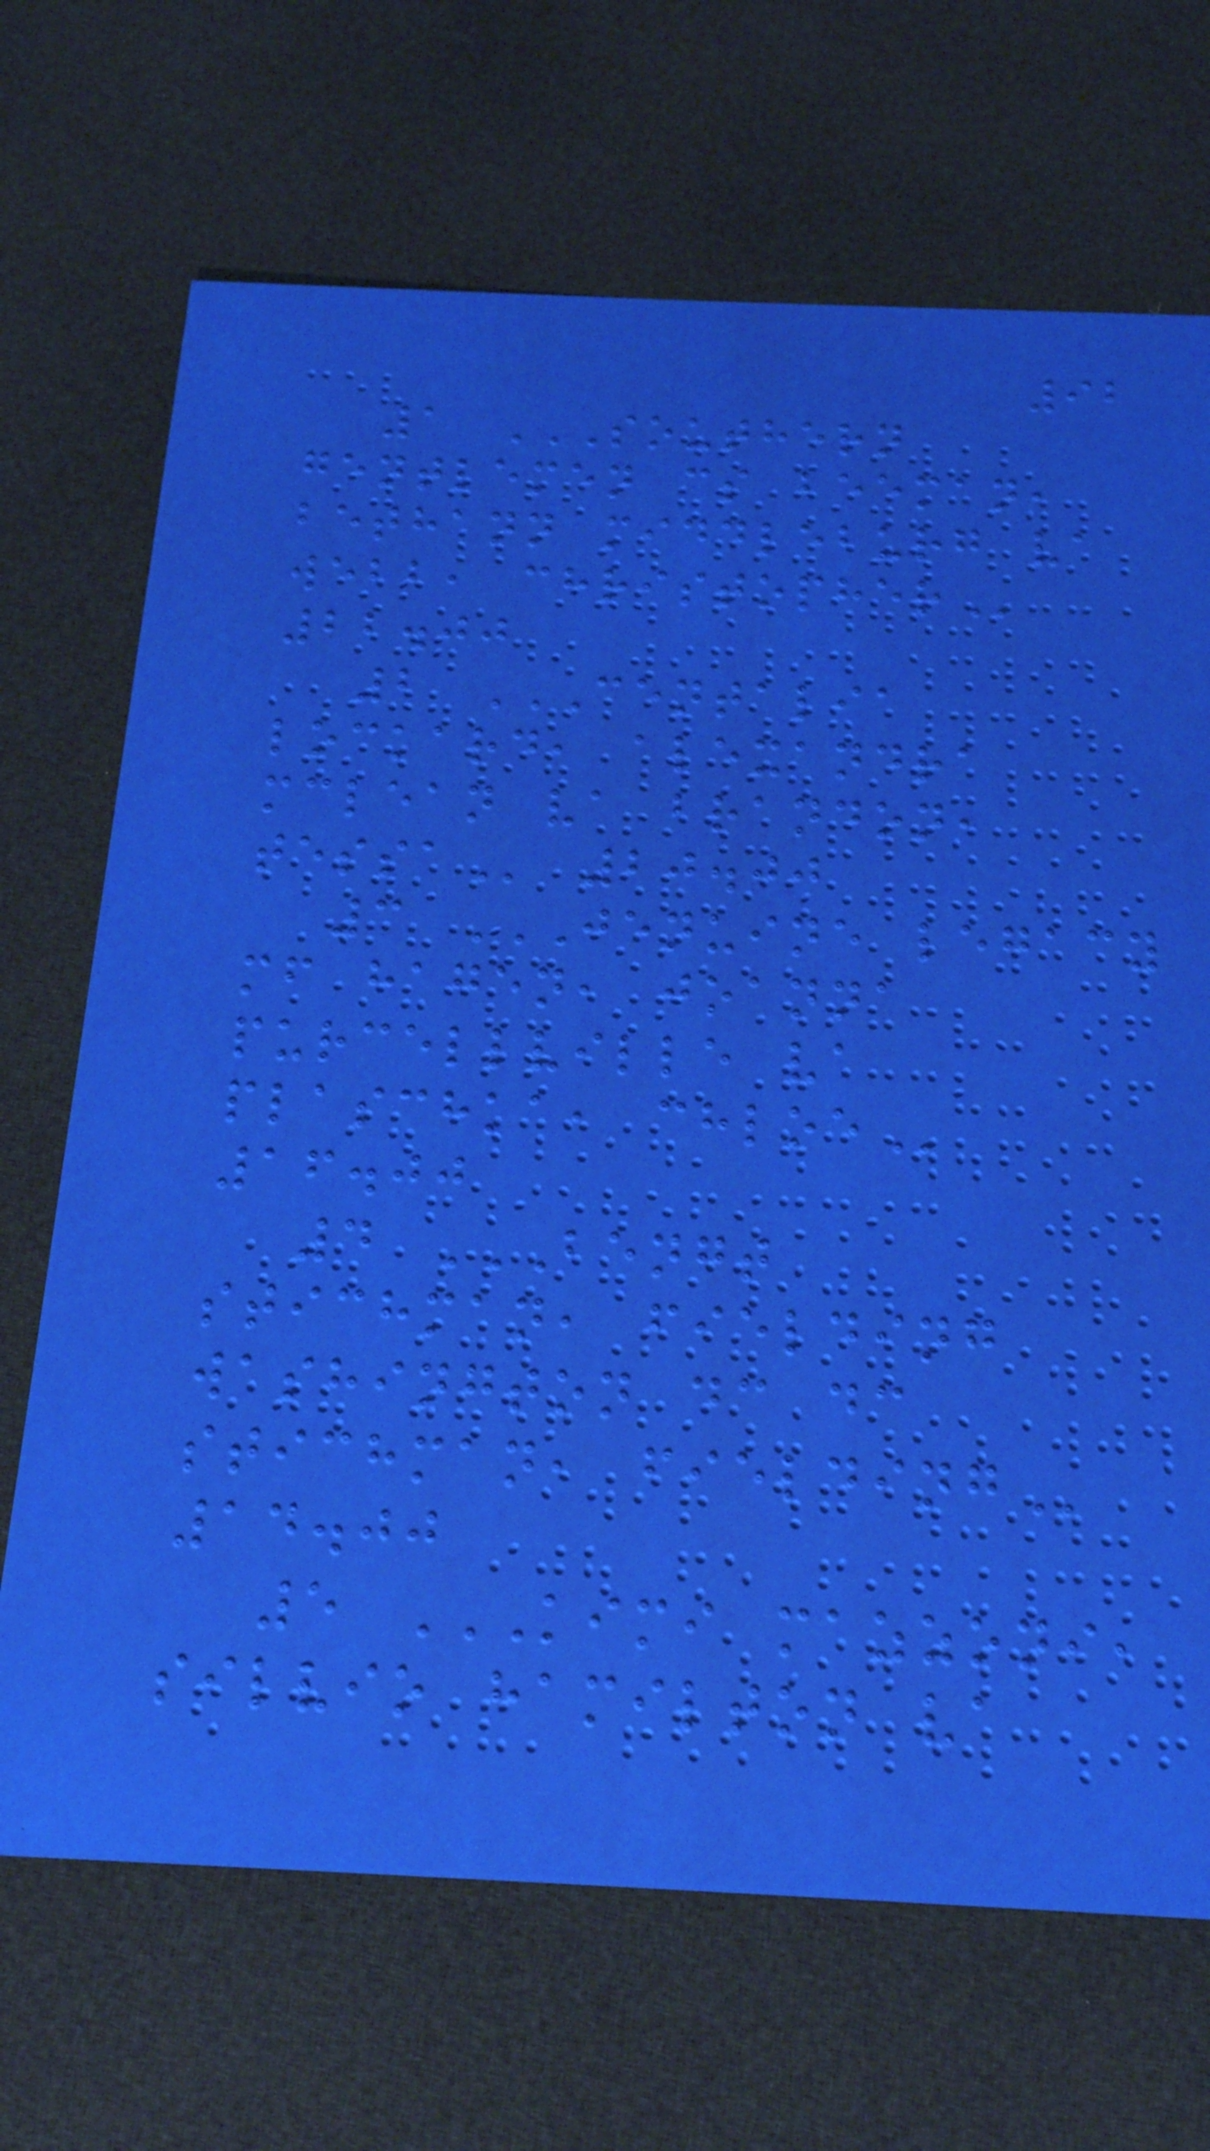92
1 SOUTHERN
GENTLEMEN CS BEEMAN,
BETHANN MIDDLEBURG VA
WEBB, CHRISTOPHER
22.00
2 CENTALIA
LOCKARD, ALEXANDRA
MCLEAN VA BRANDON,
TESSA 20.00
3 JENUINE LEGACY
MF HAGEN, JOANNA
PURCELLVILLE VA
PLASCHKA, CHLOE
16.00
4 BENGT
STICHMAN, FIELDING
WASHINGTON DC DC
STICHMAN, FIELDING
14.00
5 KIMI MAZZONI,
SILVIO HAMILTON VA
